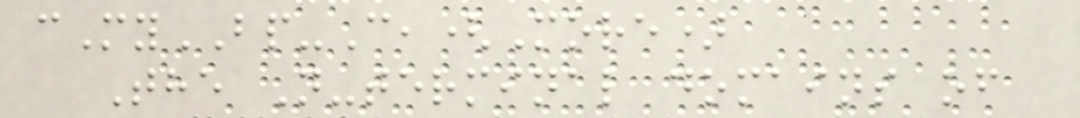cMyBP-C,(More)
The N-terminal domains of
